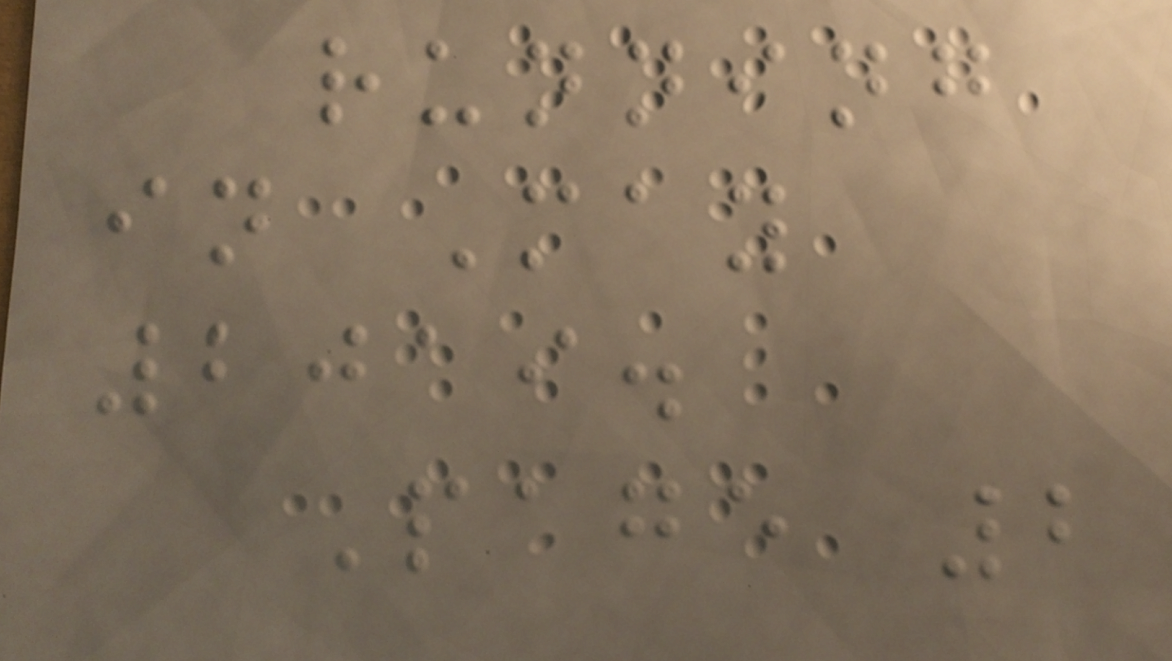running
in May
2019.
Page 2
